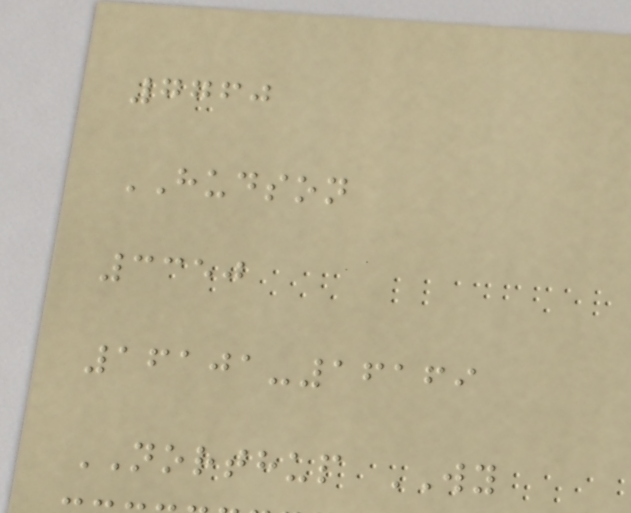7760
HUDSON
3350
16101-16169
NORTHUP WY
